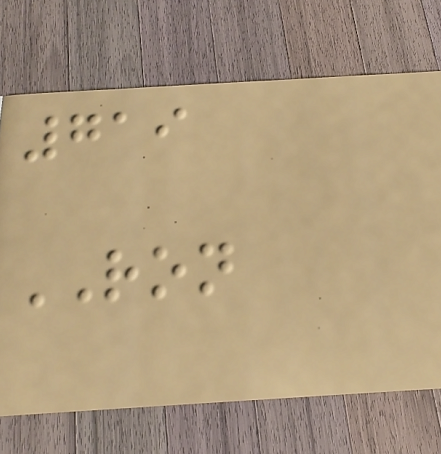719
RON
